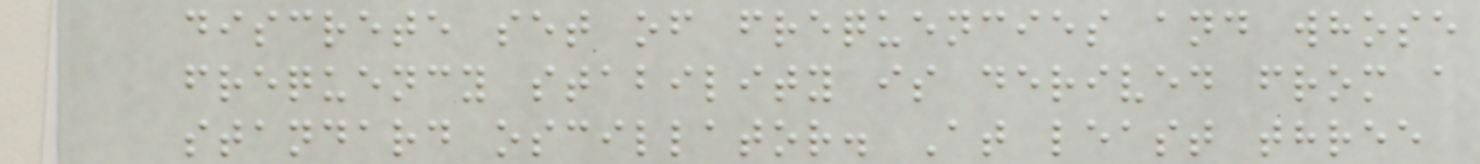discrete set of frequencies and whose
frequency stability is derived from a
standard oscillator. At least three
